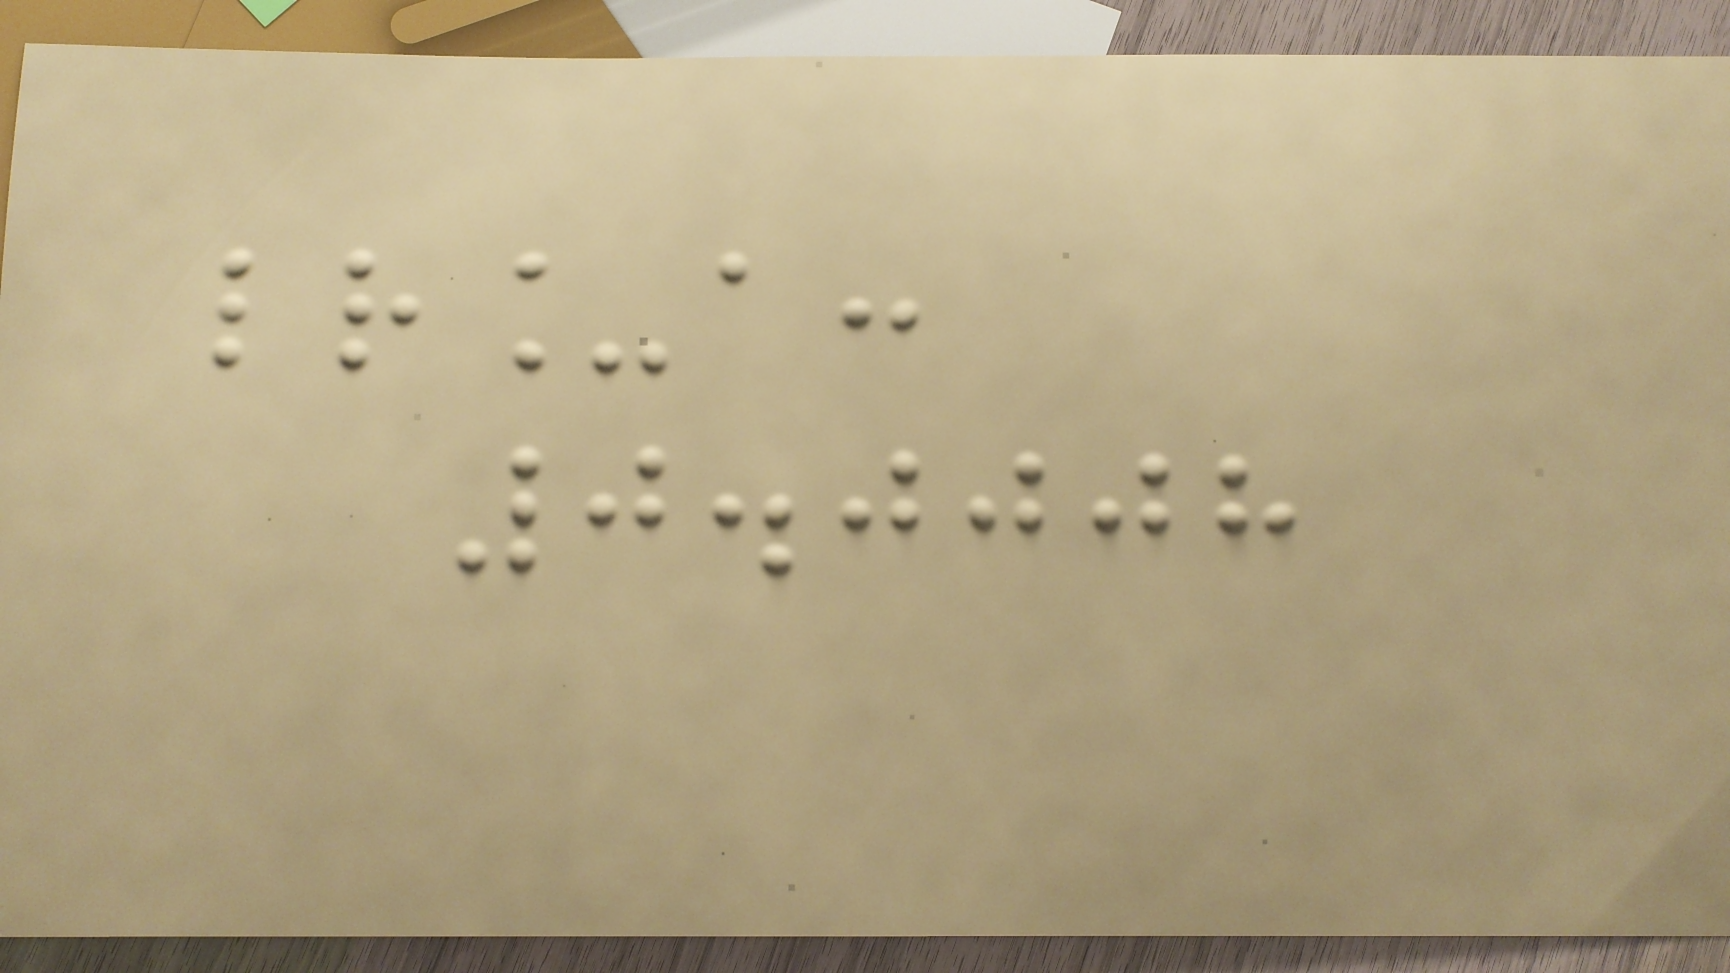lr_a:
0.0008
